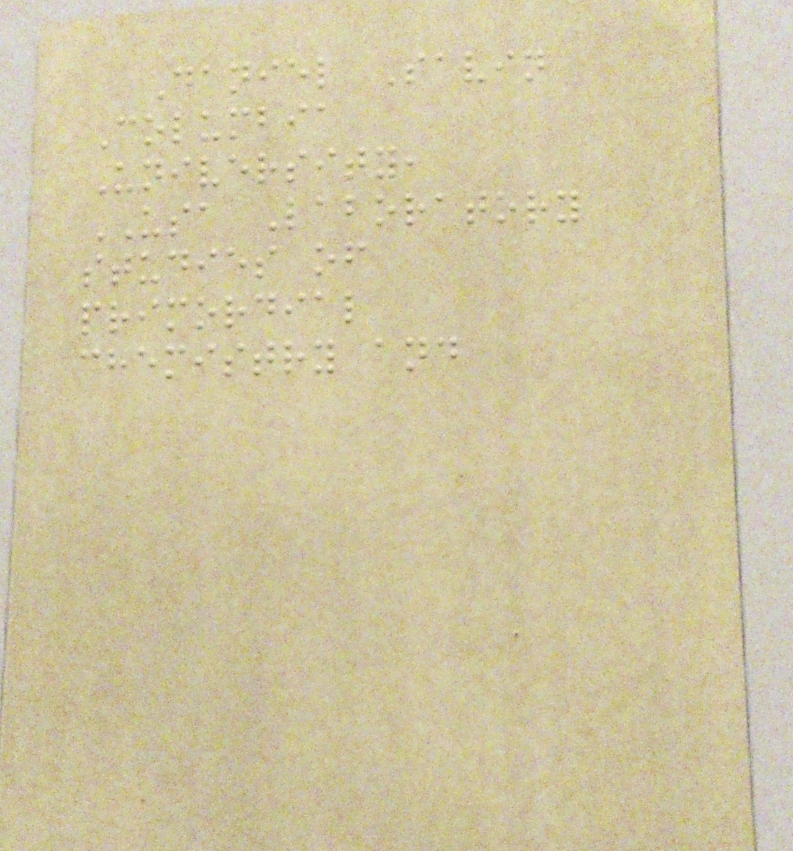Daniel Savin
Columbia
University,
USA Laboratory
studies of
primordial
chemistry and
